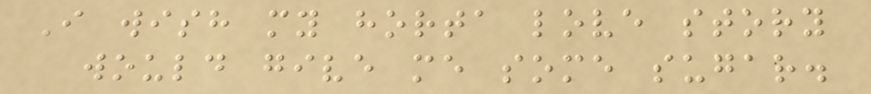I wish my horta love story
would give me some sugar.
